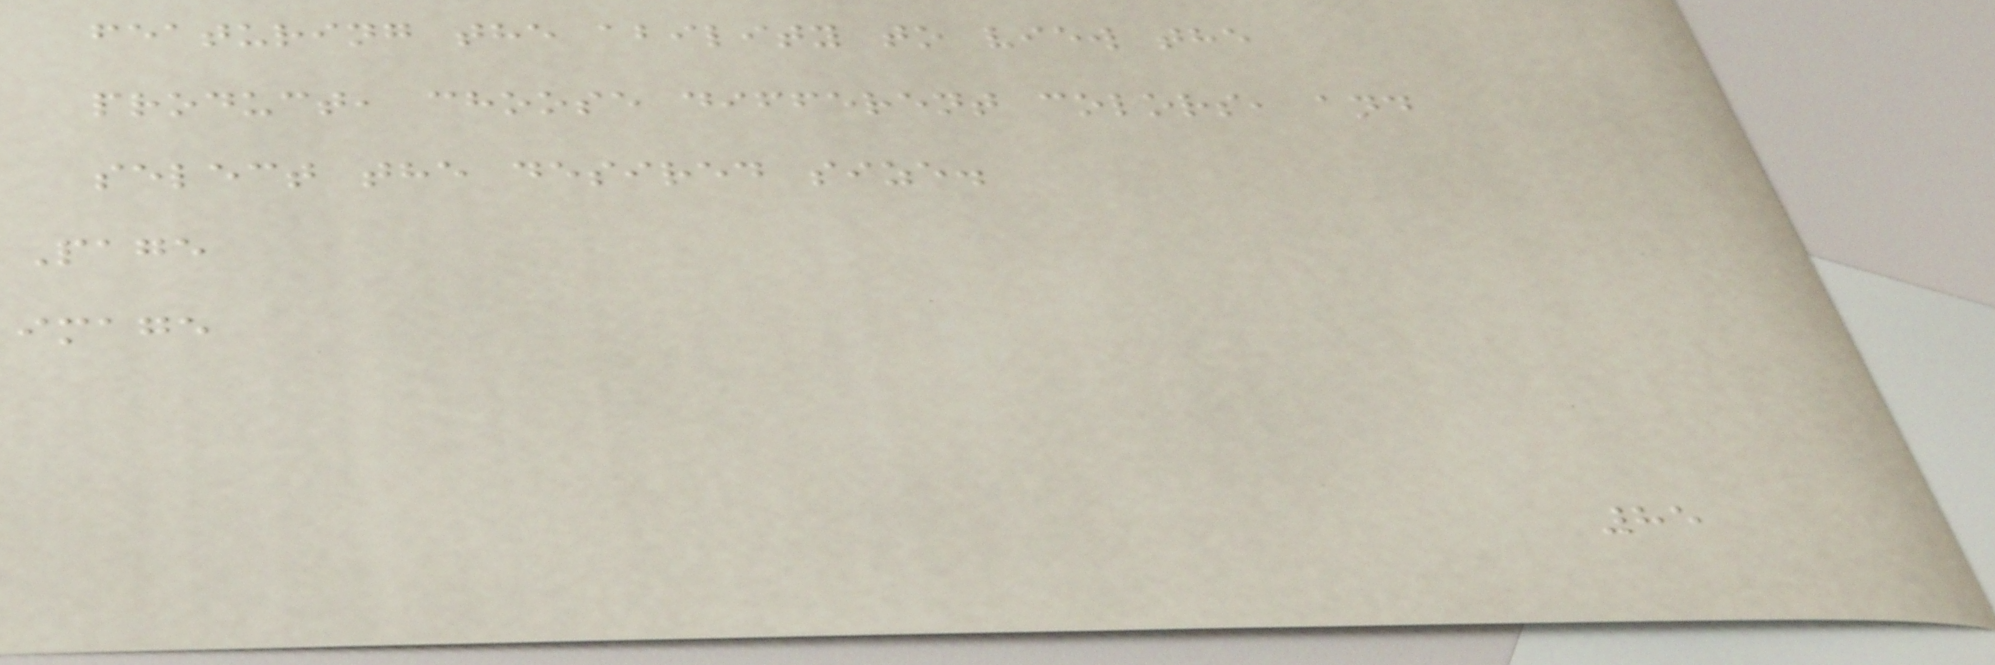featuring the ability to view the
product, choose different colors, and
select the desired size.
Page
image
85
